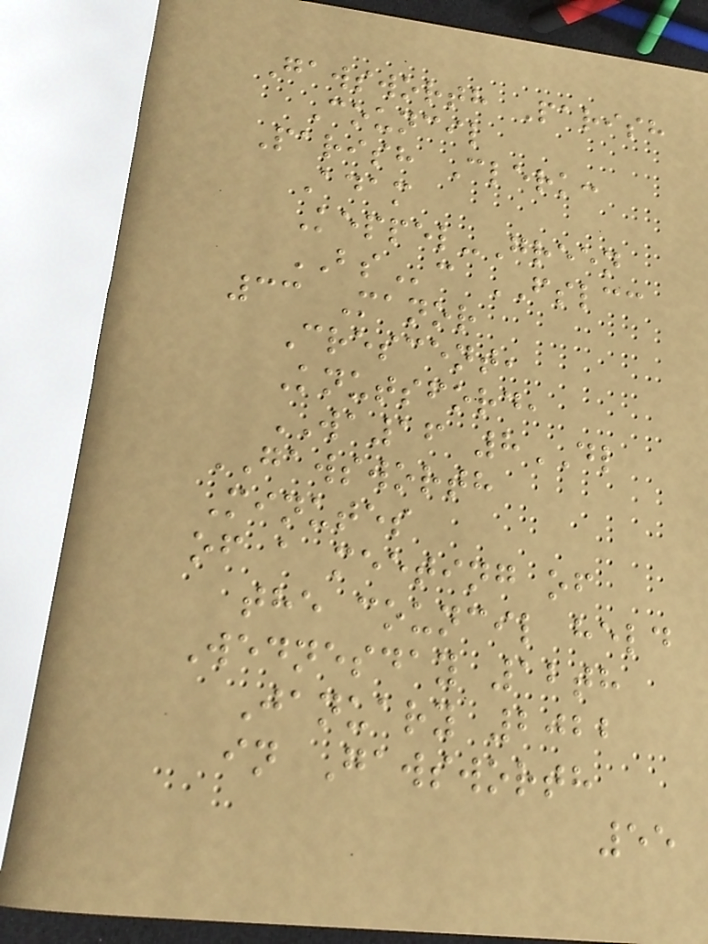Gawsworth Parish
Council
Parish Clerk:
Adam
Keppel-Green
BSc FSLCC
33 Manor
Crescent,
Knutsford,
WA16 8DL
GAWSWORTH
Minutes
of a meeting of
the council held
Wednesday 12th
January 2022
in Gawsworth
55
